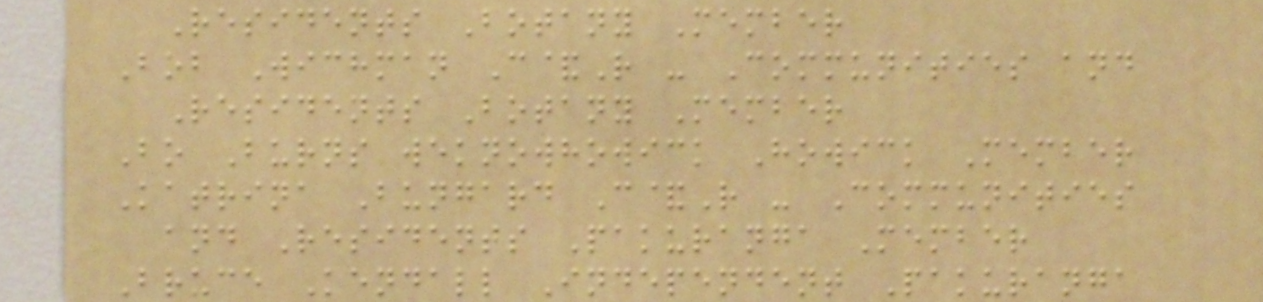Residents Botany Member
Bob Wichman C&R - Communities and
Residents Botany Member
Bo Burns weknowhowick Howick Member
Katrina Bungard C&R - Communities
and Residents Pakuranga Member
Bruce Kendall Independent Pakuranga
